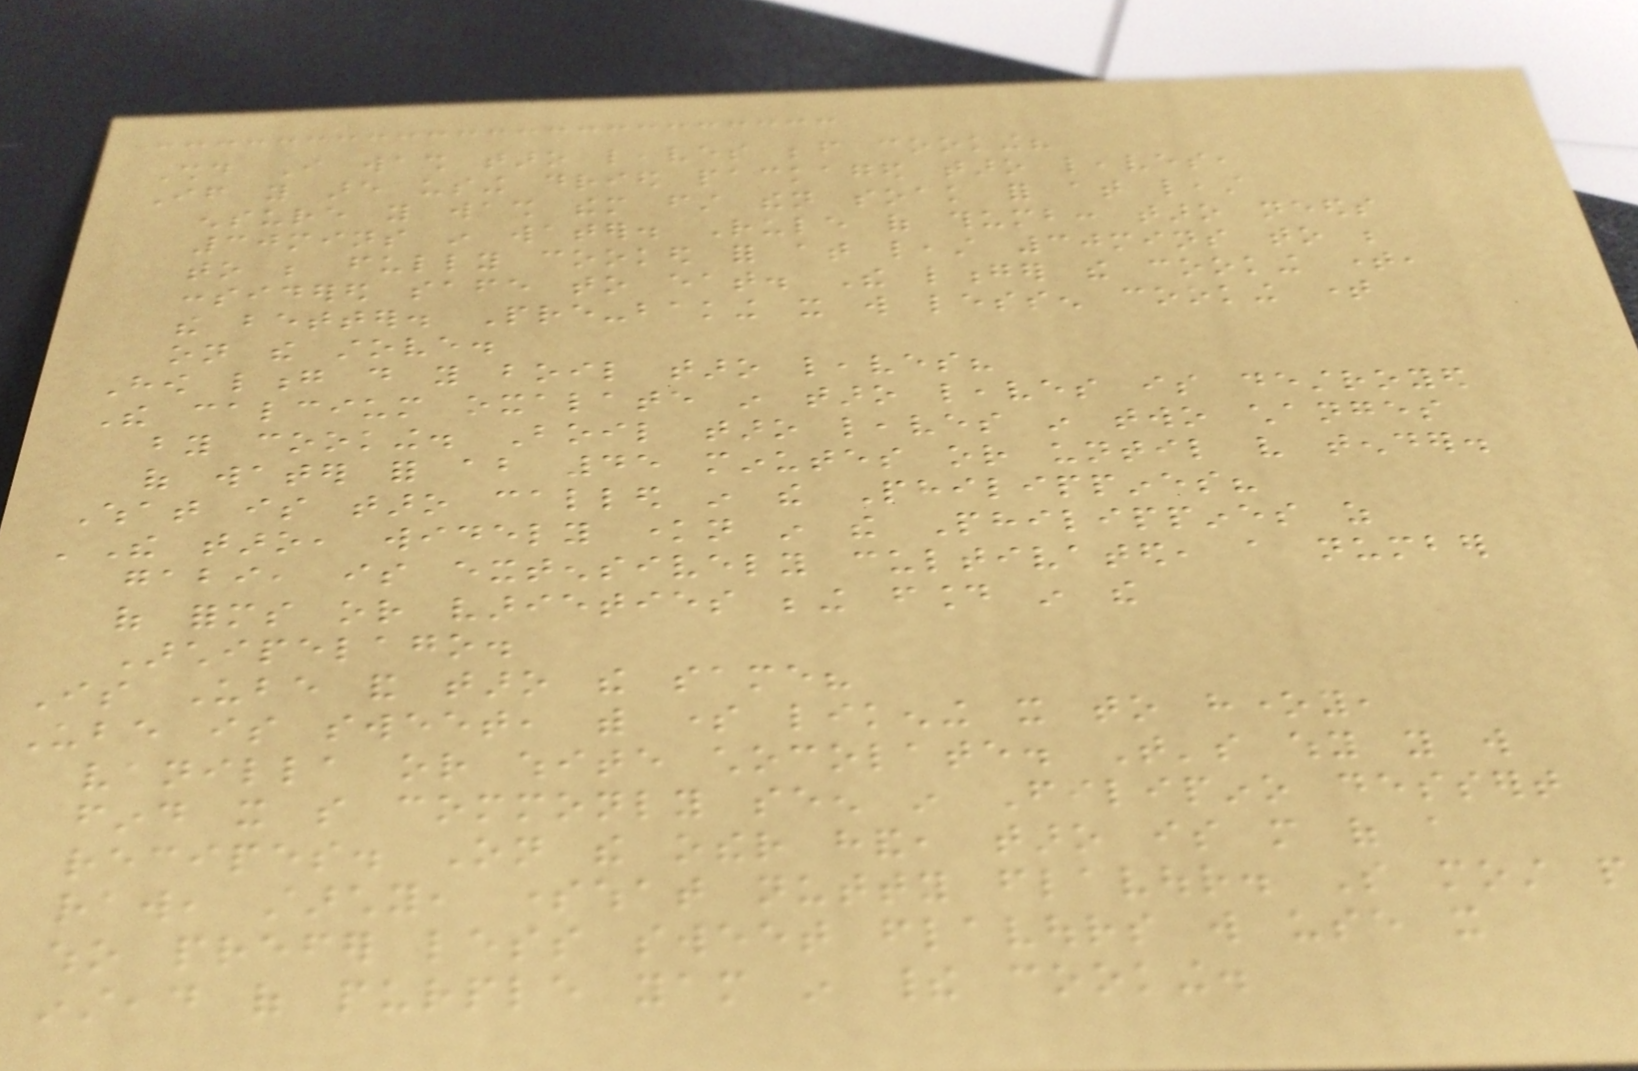Should I wash taro leaves before cooking?
If you are using dried packaged taro leaves,
ensure you wash them first then soak for at least
30mins in water. Rule of thumb: taro needs
to be fully cooked for at least 30mins to be
considered safe to eat. The longer the cooking time,
the better. Pre-baking it will lessen cooking time
on the stove.
How long do you boil taro leaves?
The calcium oxalate in taro leaves is destroyed
by cooking. Boil taro leaves in two changes
of water for about 45 minutes or until very tender.
What is taro called in the Philippines?
'The taro, widely known in the Philippines as
gabi, is extensively cultivated, a number
of forms or varieties being found in the
Archipelago.
Is Ube and taro the same?
Ube is sweet, with some likening it to honey,
vanilla or white chocolate. That's why you will
find it so commonly seen in Filipino dessert
recipes. On the other hand, taro is more of a
raw, starchy, somewhat nutty flavour. So most people
who prefer less sweet flavours will use it
instead of purple yam in their cooking.
